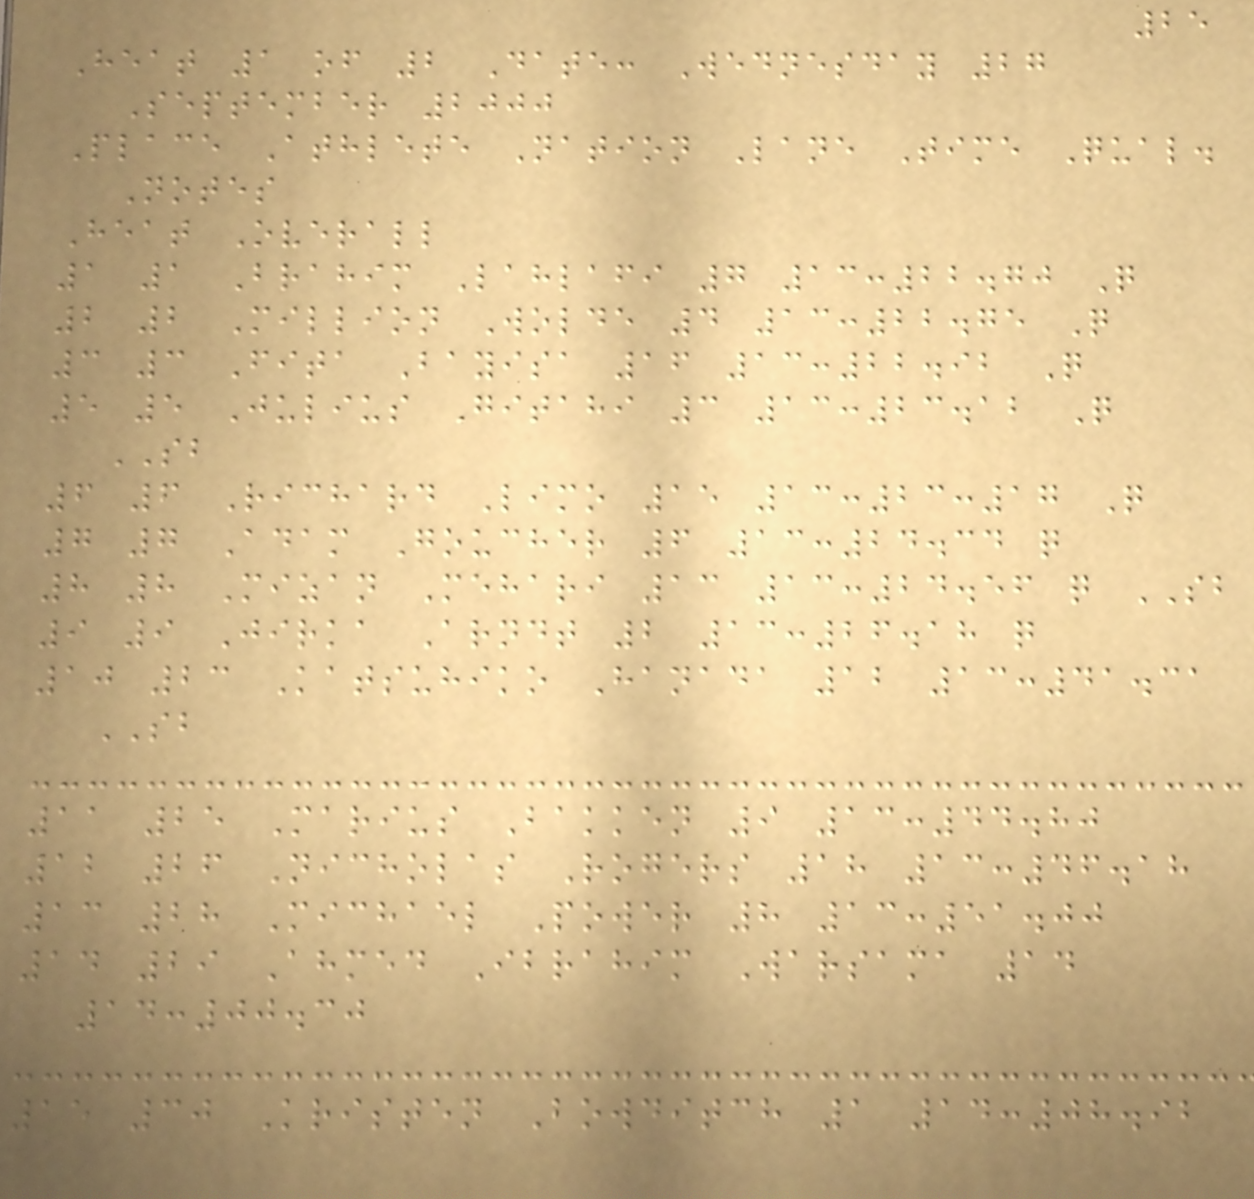25
Heat 1 of 2 Date: Wednesday 27
September 2000
Place Athlete Nation Lane Time Qual.
Notes
Heat Overall
1 1 Brahim Lahlafi 7 13:22.70 Q
2 2 Million Wolde 4 13:22.75 Q
3 3 Fita Bayisa 16 13:22.92 Q
5 5 Julius Gitahi 3 13:23.12 Q
SB
6 6 Richard Limo 15 13:23:17 Q
7 7 Adam Goucher 6 13:24.34 q
8 8 Mizan Mehari 13 13:24.56 q SB
9 9 Jirka Arndt 2 13:26.18 q
10 23 Katsuhiko Hanada 12 13:41.31
SB
11 25 Marius Bakken 9 13:44.80
12 26 Nicholas Rogers 18 13:46.18
13 28 Michael Power 8 13:51.00
14 29 Ahmed Ibrahim Warsama 14
14:00.30
15 30 Kristen Bowditch 1 14:08.92
